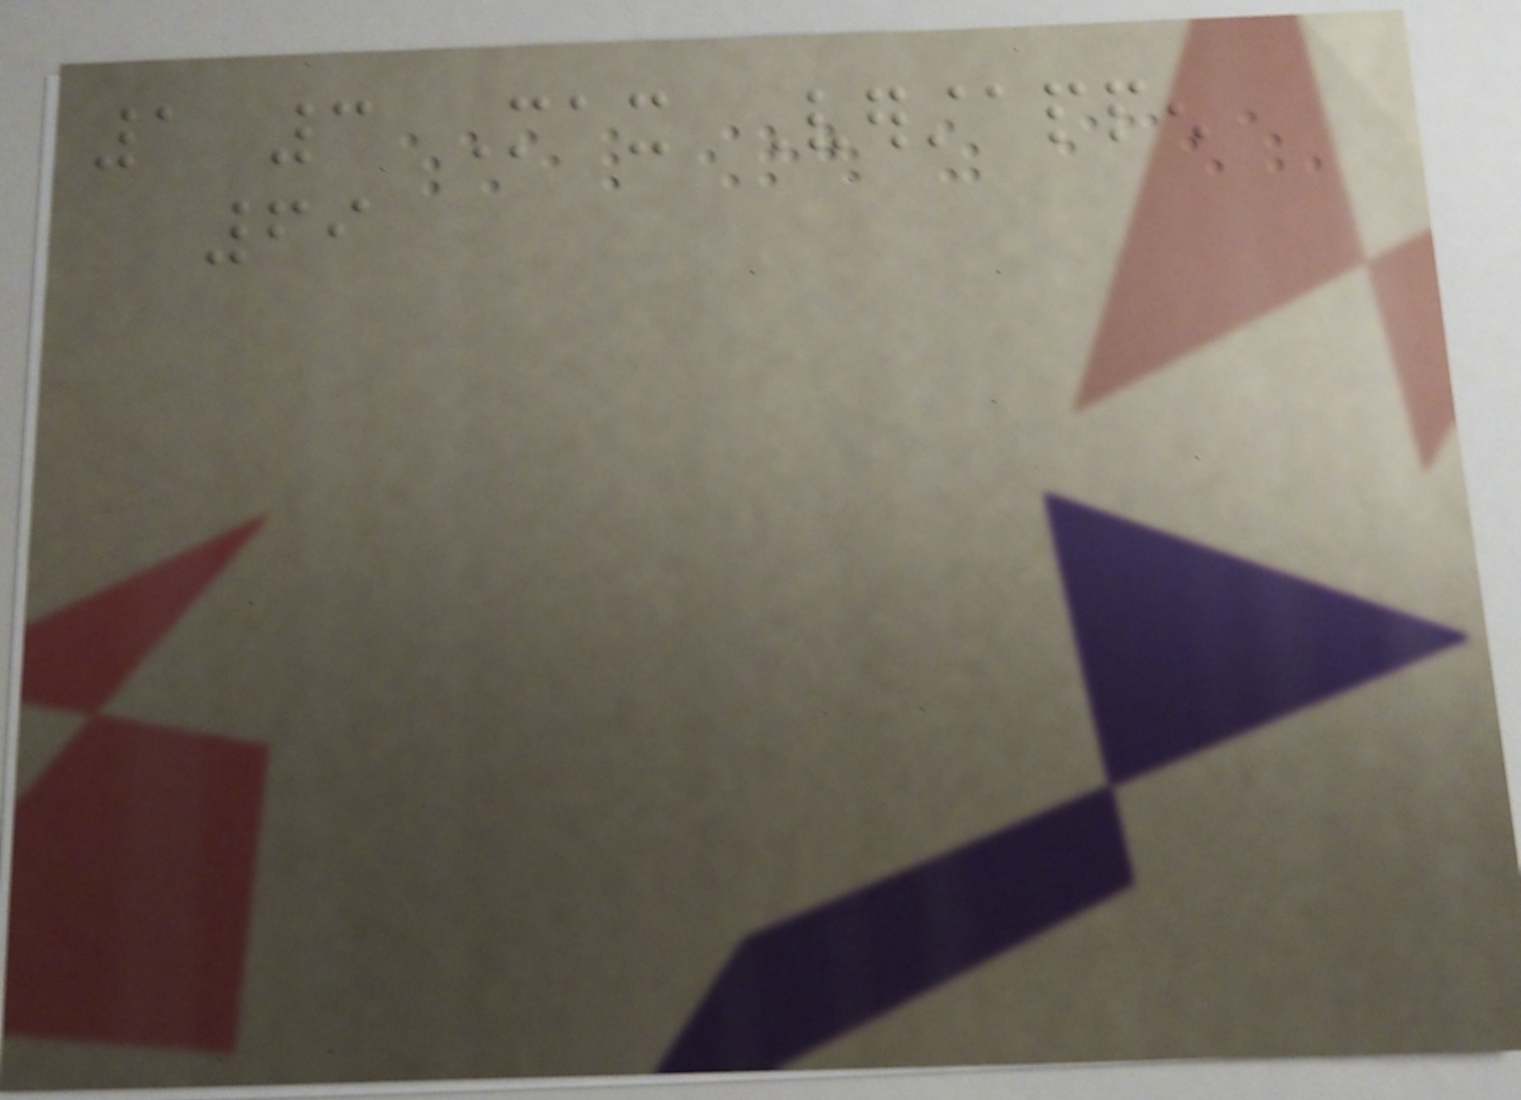1 3 Max Verstappen
69
